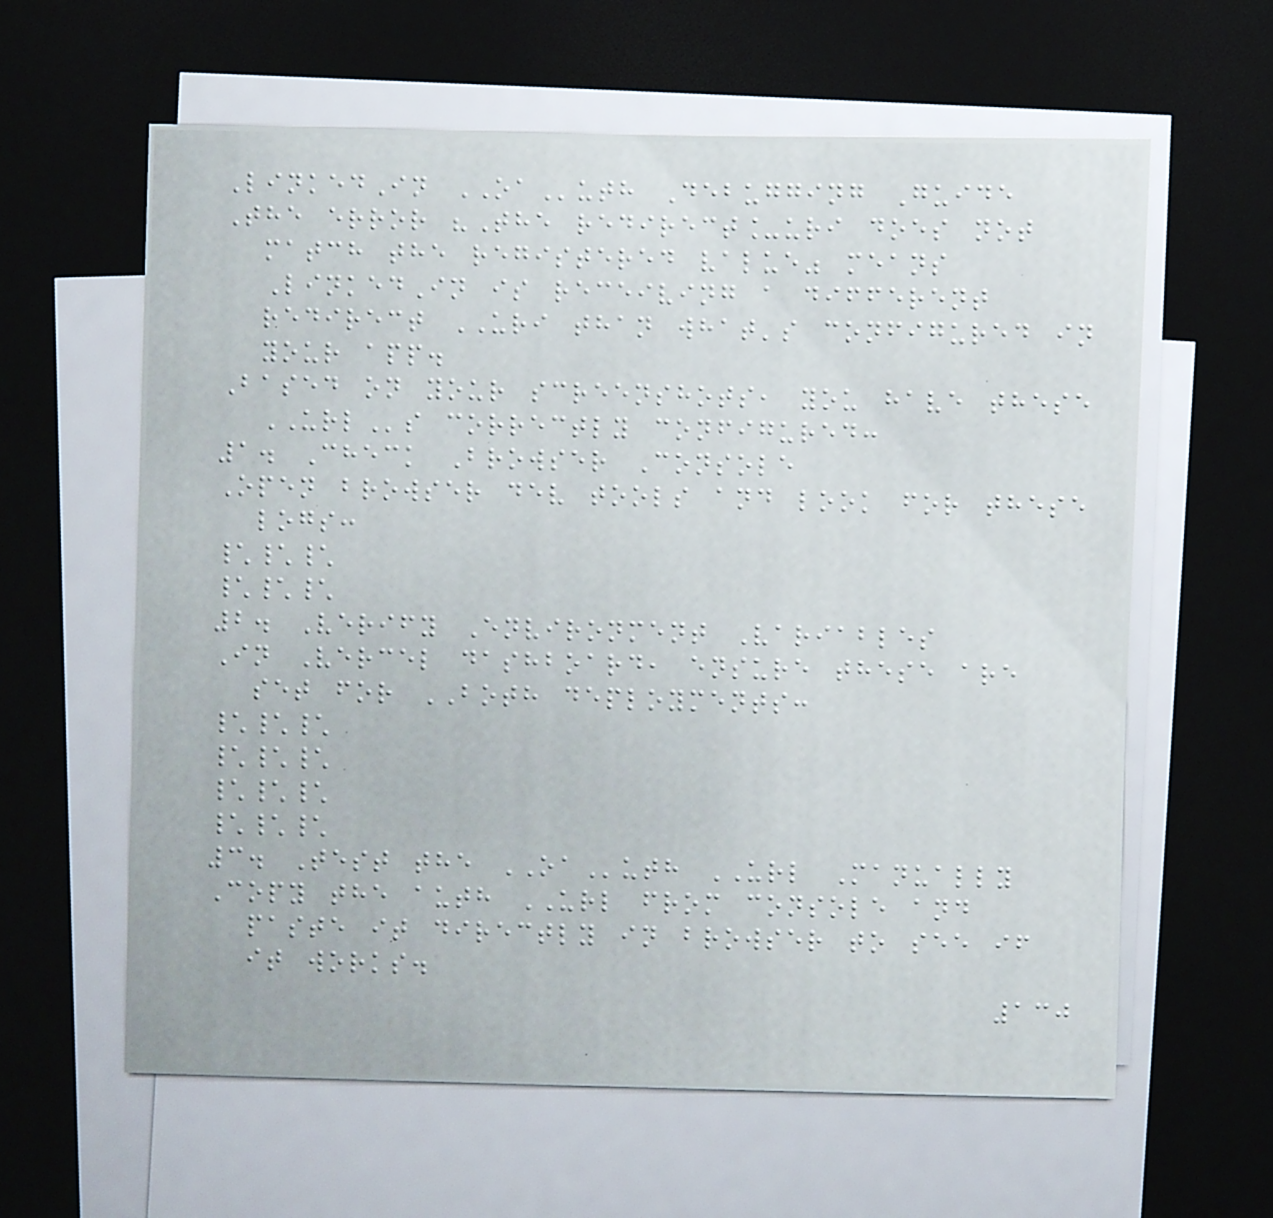LinkedIn OAuth Debugging Guide
The error "The redirect_uri does not
match the registered value" means
LinkedIn is receiving a different
redirect URI than what's configured in
your app.
Based on your screenshots, you have these
URLs correctly configured:
1. Check Browser Console
Open browser dev tools and look for these
logs:
\\\
\\\
2. Verify Environment Variables
In Vercel dashboard, ensure these are
set for BOTH deployments:
\\\
\\\
\\\
\\\
3. Test the OAuth URL Manually
Copy the auth URL from console and
paste it directly in browser to see if
it works.
130
